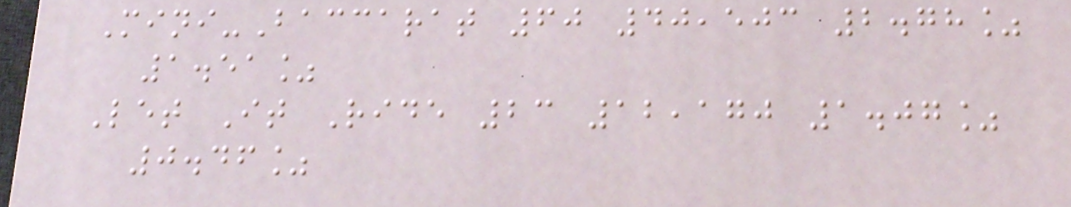Mini-Baccarat 60 40,503 2.78%
1.51%
Let It Ride 23 12,170 1.07%
0.46%
